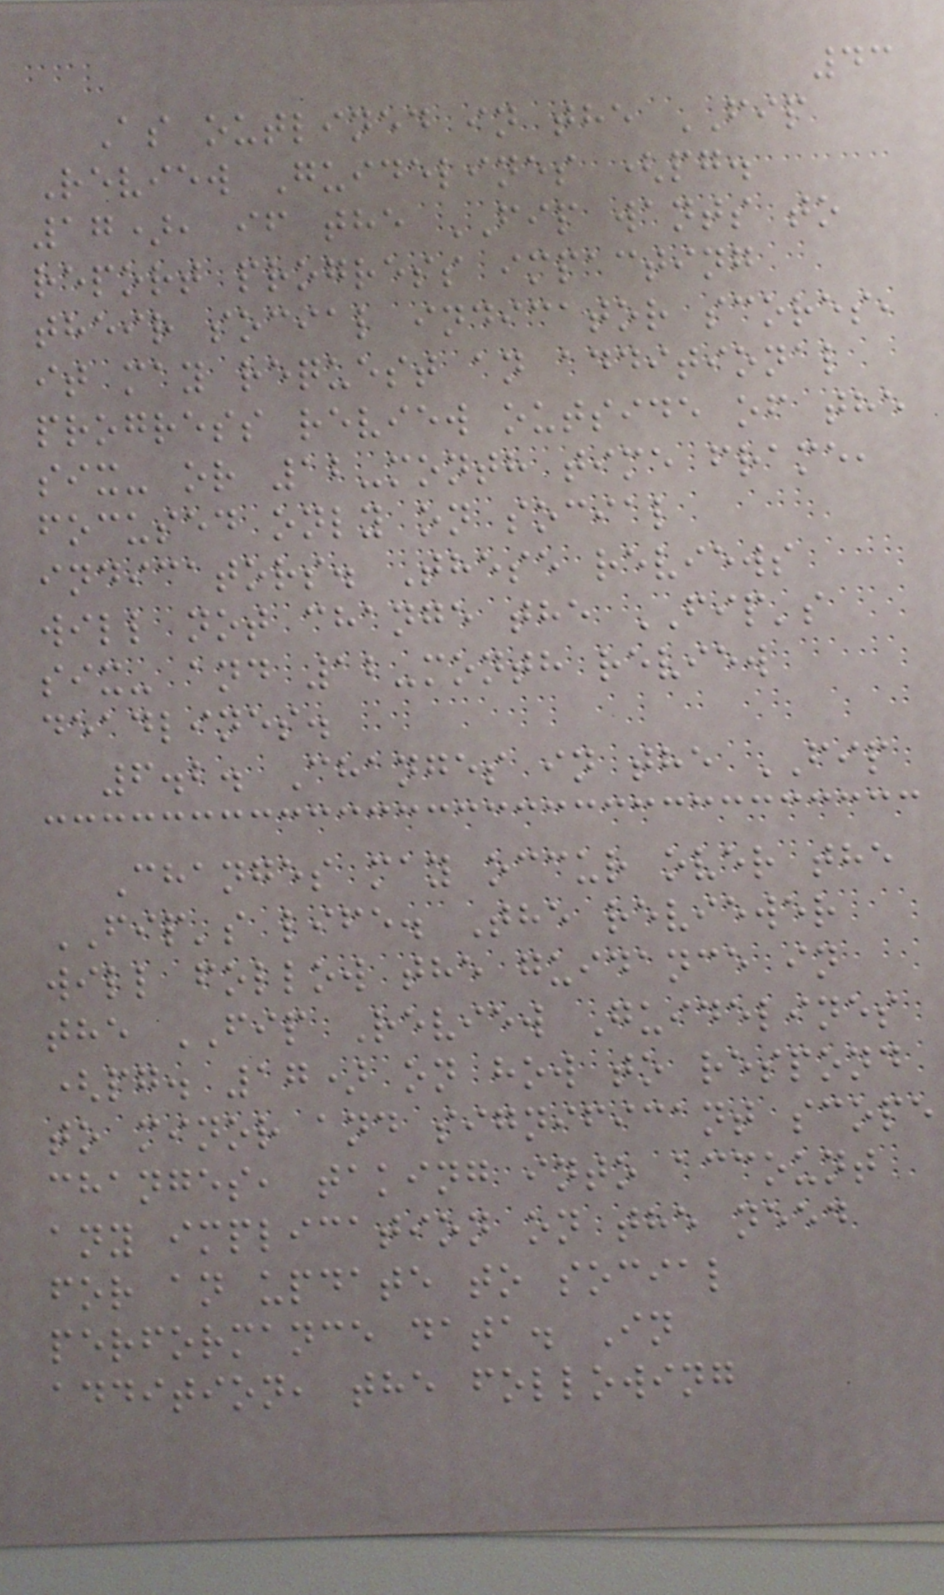43
As outlined in the FIP
Review Guidelines (pg.
17), if the FIP wants to
report progress impacting
their social indicator scores,
it may request an additional
progress review outside of the
six- or 12-month time frame,
focused only on social
indicators. These reviews
will not change the FIP's
six- and 12-month review
deadlines.
6.2. Changes in the FIP
Changes may occur over the
FIP's life. The reviewer
will follow the guidance in
the FIP Review Guidelines
(pg. 17) on how to respond
to minor and significant scope
changes, taking into account
any implication on the need
for an update to social
performance data. In
addition, the following
